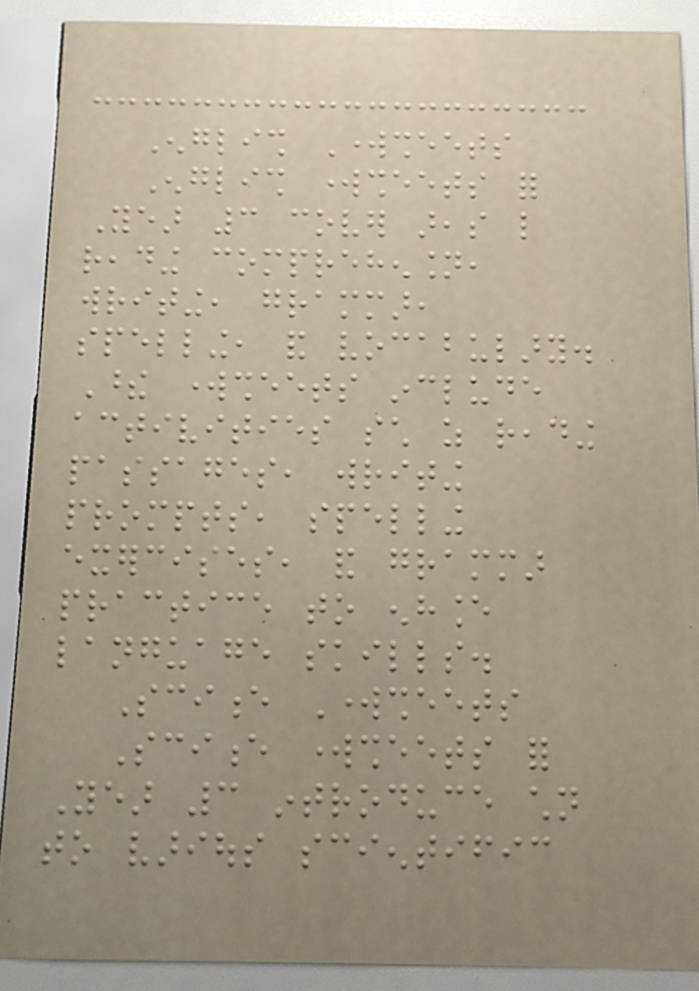English Worksheets
English worksheets for
Year 3 cover areas like
reading comprehension,
writing, grammar,
spelling, and vocabulary.
These worksheets include
activities such as reading
passages, writing
prompts, spelling
exercises, and grammar
practice to enhance
language skills.
Science Worksheets
Science worksheets for
Year 3 introduce children
to various scientific
